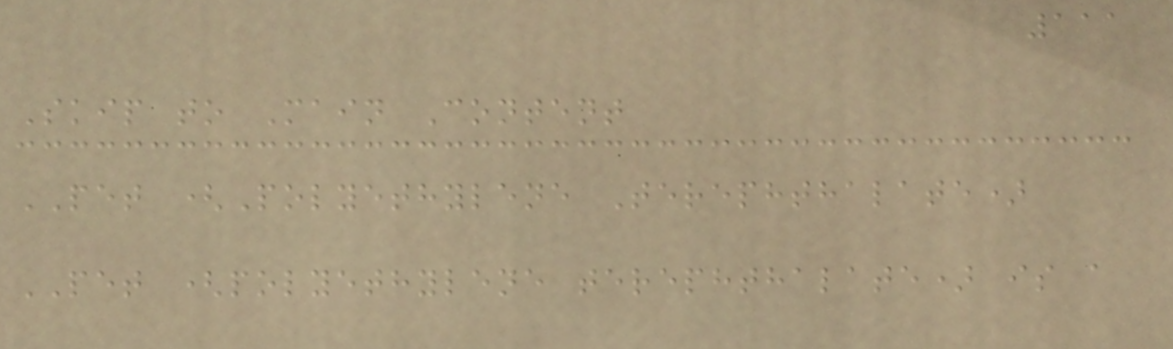111
Skip to Main Content
PET (Polyethylene Terephthalate)
PET (polyethylene terephthalate) is a
